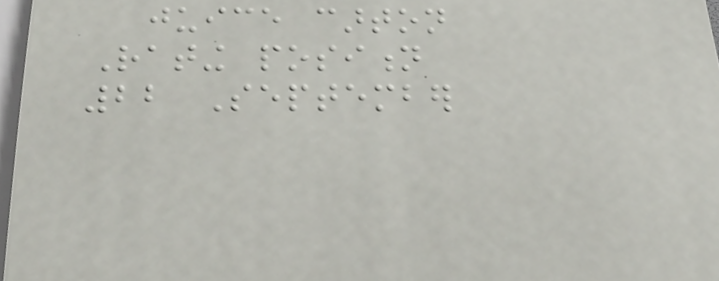juice carton
Rating position
22 September
